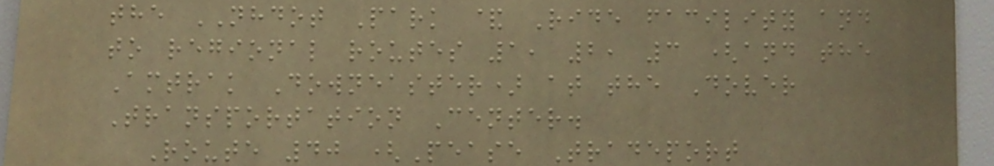the NHDOT Park & Ride facility and
to regional routes 1, 2, 3 (and the
Amtrak Downeaster) at the Dover
Transportation Center.
Route 40 (Pease Tradeport
